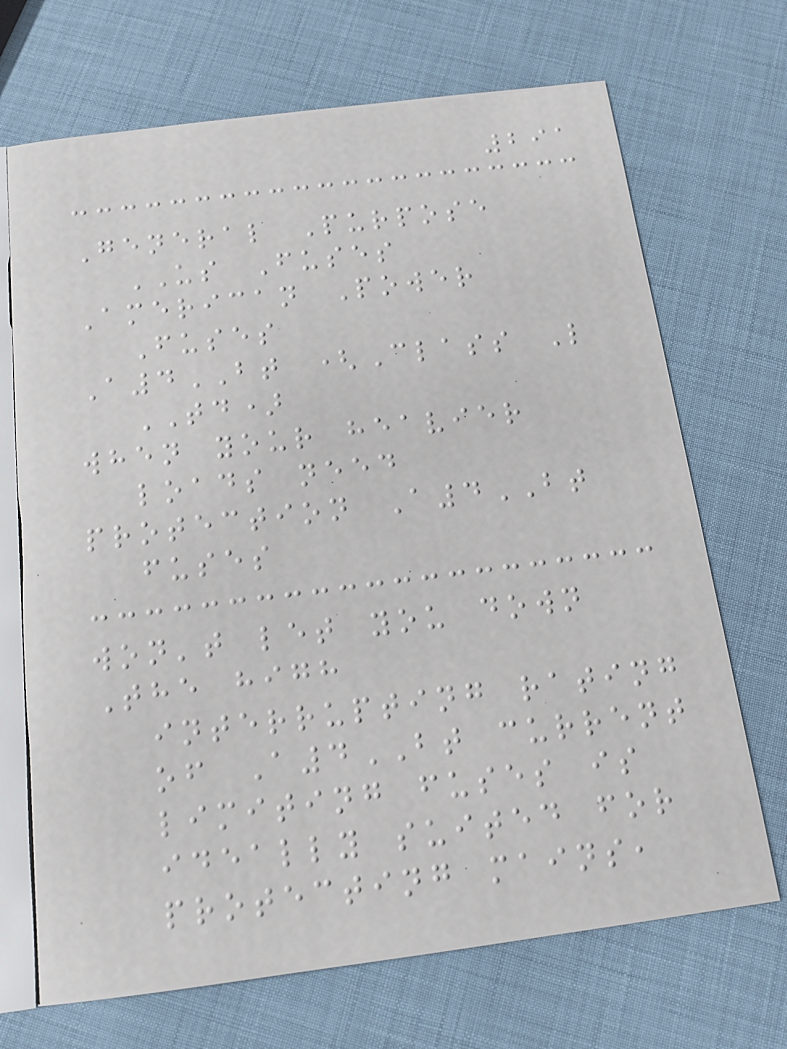291
General Purpose
US Fuses
American Power
Fuses
A4BT (Class L
TD)
when your heavier
loads need
protection A4BT
fuses
won't let you down
The high
interrupting rating
of A4BT current
limiting fuses is
ideally suited for
protecting mains,
